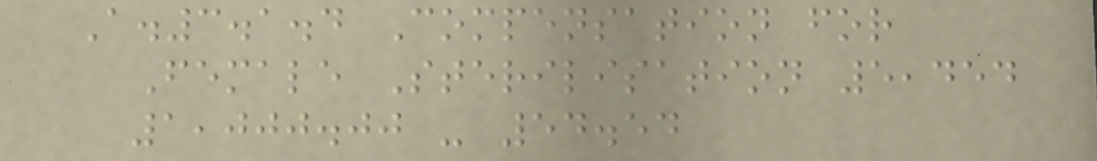A.3.1.4 Compensation for
Female Sterilisation 5,454
1,000.00 - 54.54
